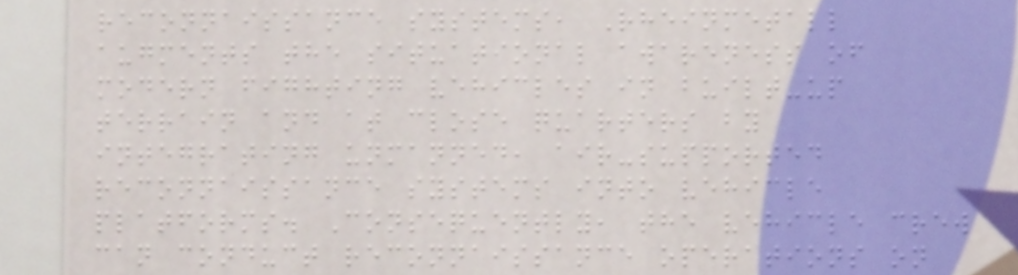reconnaissance systems, Rheinmetall
augments the situational awareness of
modern fighting vehicles in built-up
terrain and at close quarters by
integrating unmanned, air-supported
reconnaissance systems into vehicle
platforms. Consequently, the vehicle crew
can conduct reconnaissance operations on
